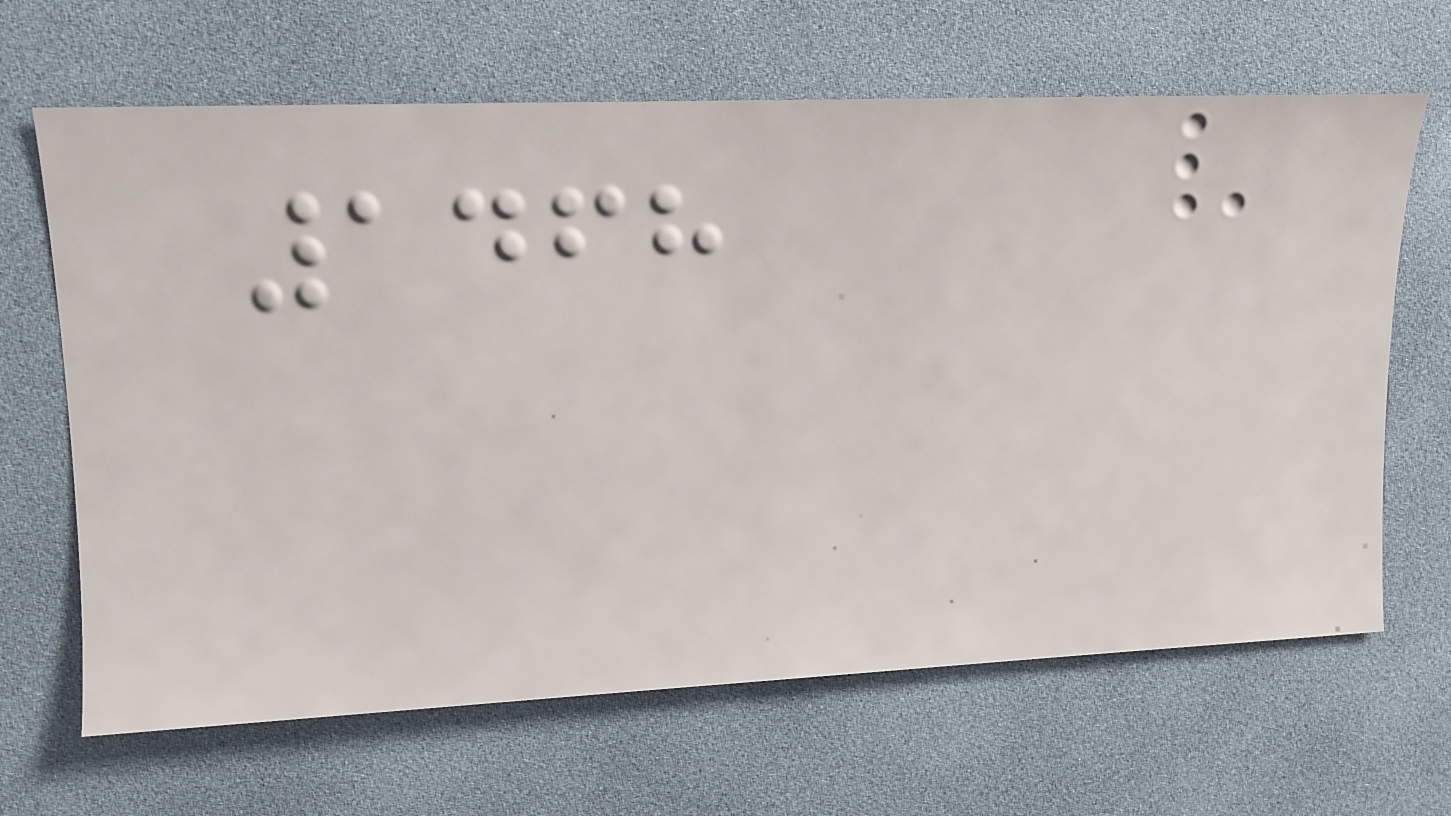1468
